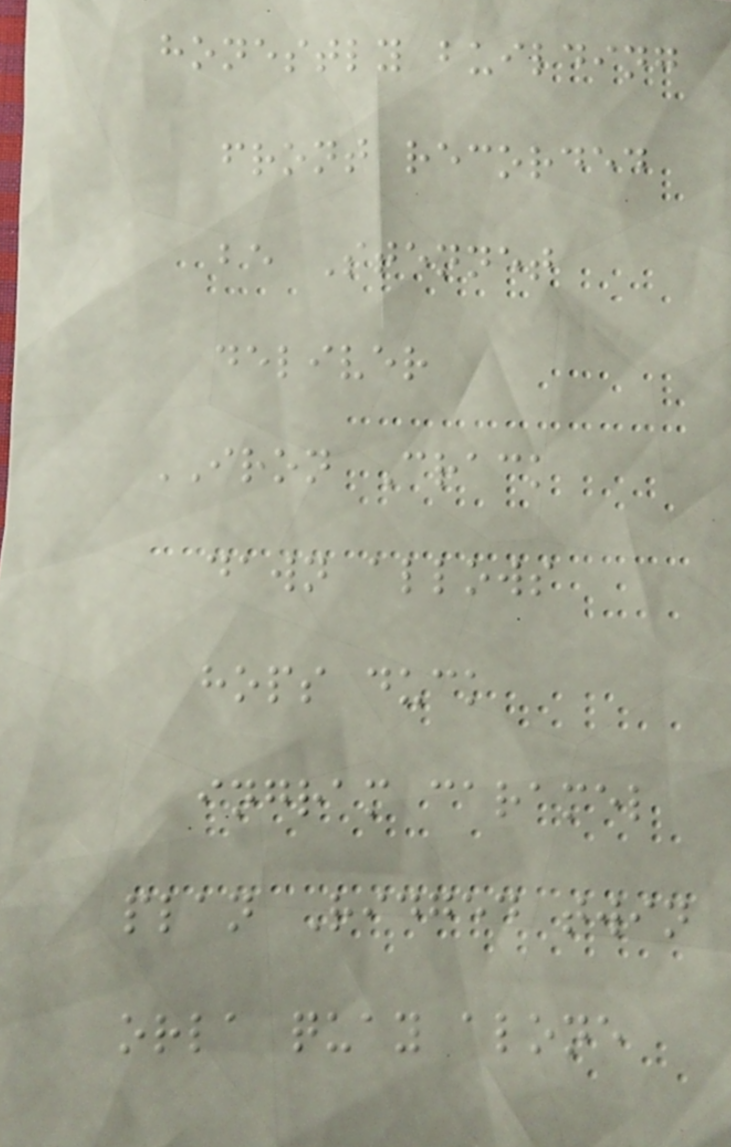honestly building
front recorded
be Stennet
deliver
IRON Crack
dawn allows
hops duck
ingram caramel
plan Ridged twin
orla quay alone
